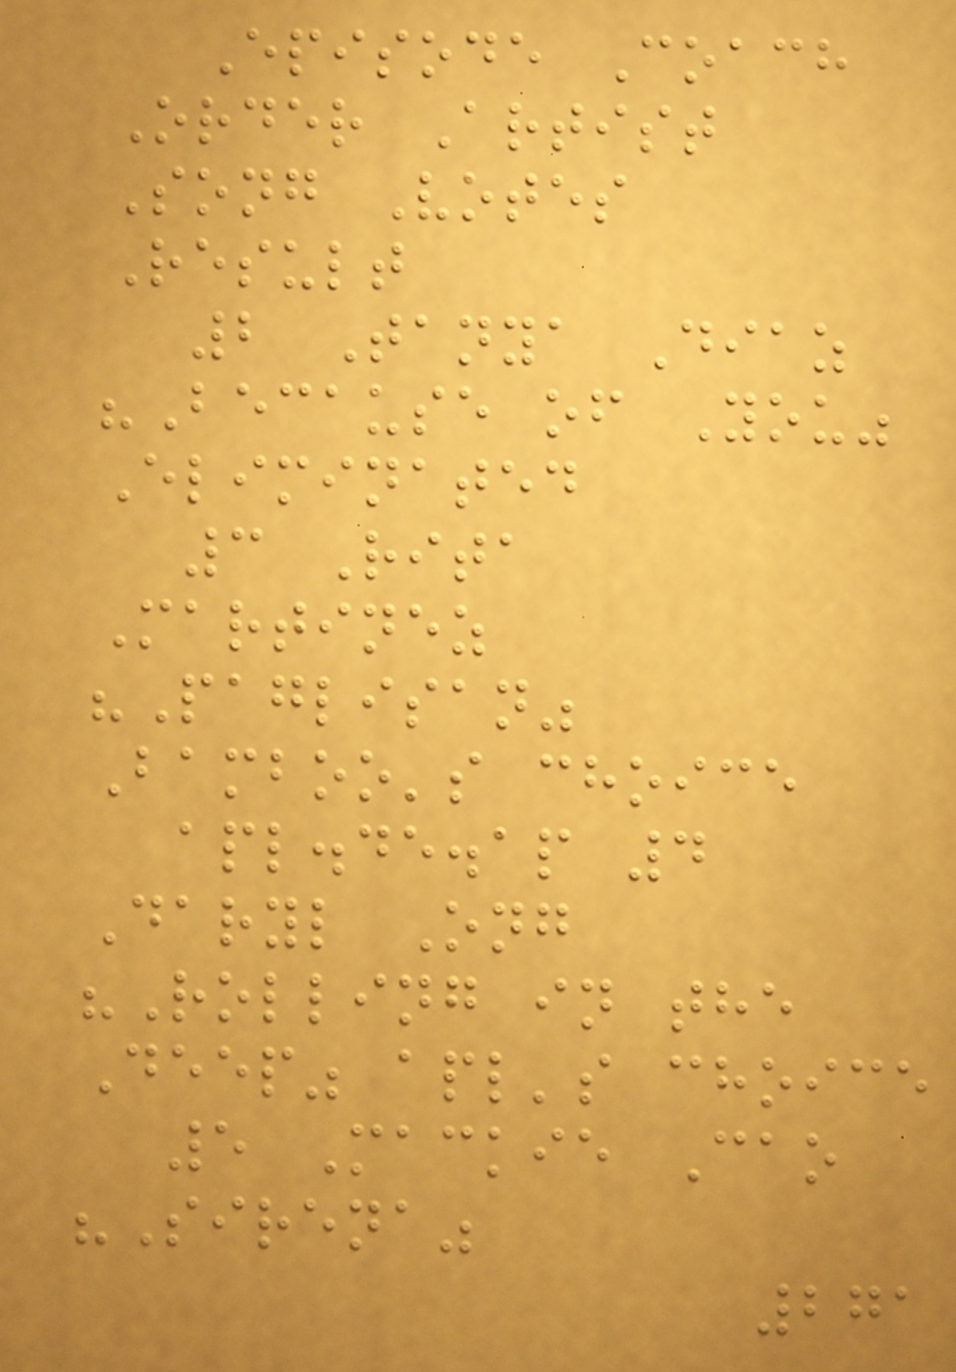Episode Coach
Order Artist
Song Votes
Result
2 Tanya Diaz
"Because of You"
Eliminated
3 Rita
Martinez
"Paglisan"
Bamboo's choice
apl.de.ap 4
Daryl Ong
"Rolling in the
Deep" apl's choice
5 Mackie Cao
"Sirena"
271
